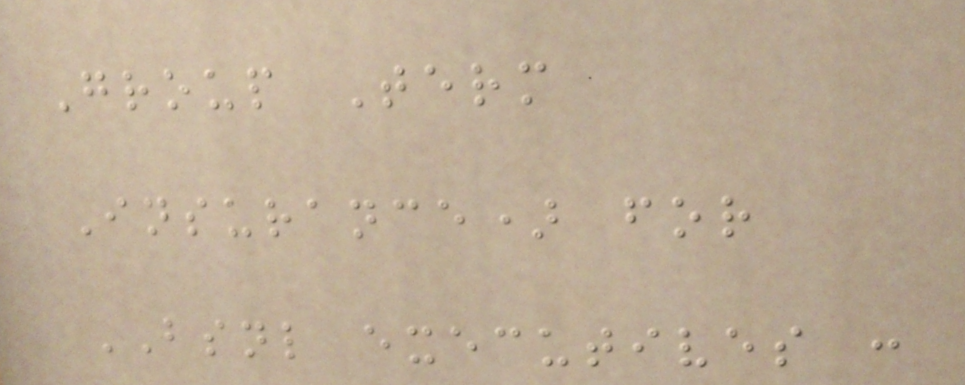Group Term
Insurance) for
BSNL executives :
